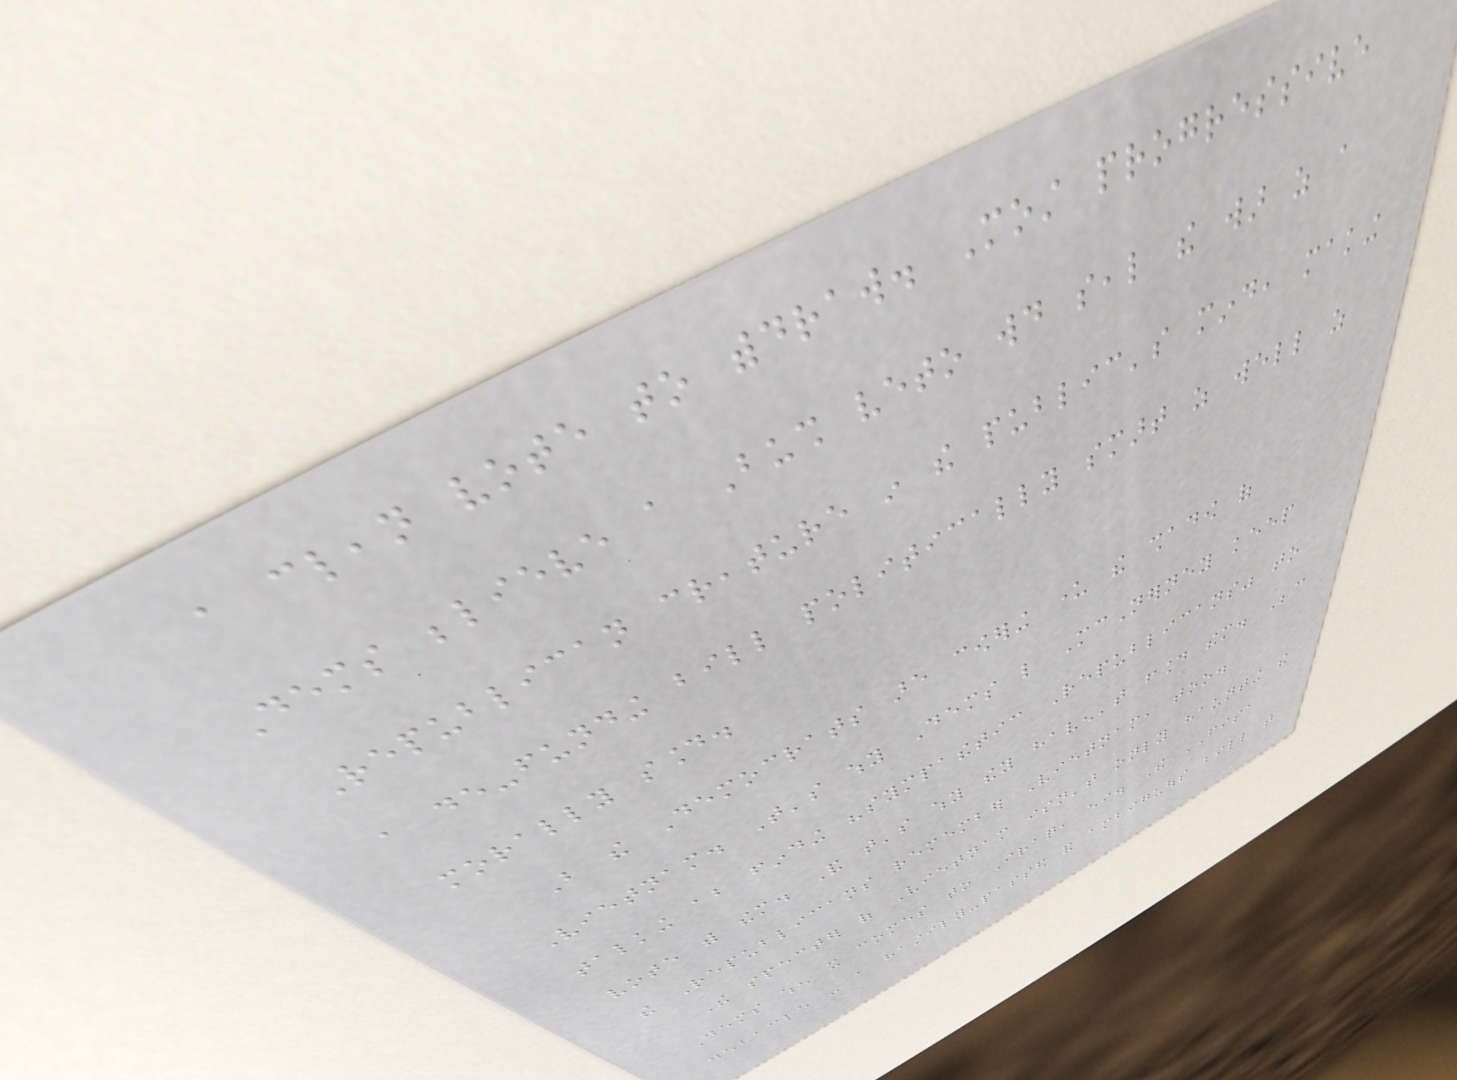a clean vote to withdraw. Most progressive
Dems believe a Bush veto would seal the war as a
Republican creature in the public's mind, making
a de-funding bill politically smart as well as
morally sound.
But the Democrats are cowering under the shadow of
Vietnam. That's why Dems like McNerney keep
talking about finding "sympathetic Republicans" to
vote with them. And that's why they haven't found them. Because
the Republicans remember Vietnam, too.
The specter of Vietnam isn't only haunting the
Dems when it comes to Iraq, either. The FISA
debacle - a hastily-passed and ambiguous bill that
